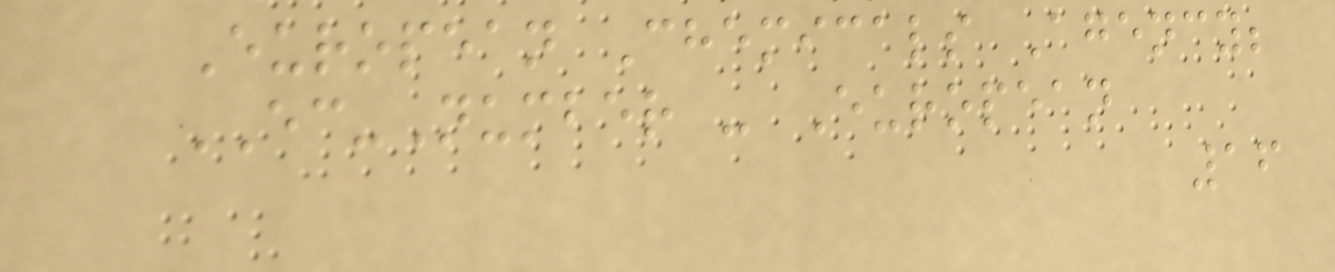European Chemicals Agency;
EC-Number - European
16
